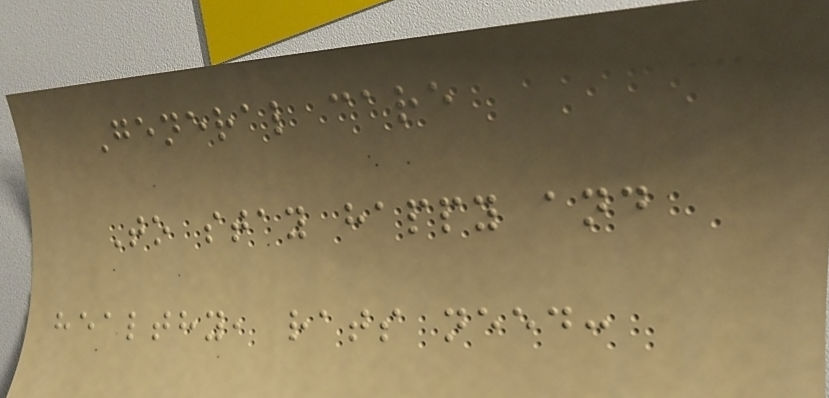General care
To stay happy and
healthy, rats need:
